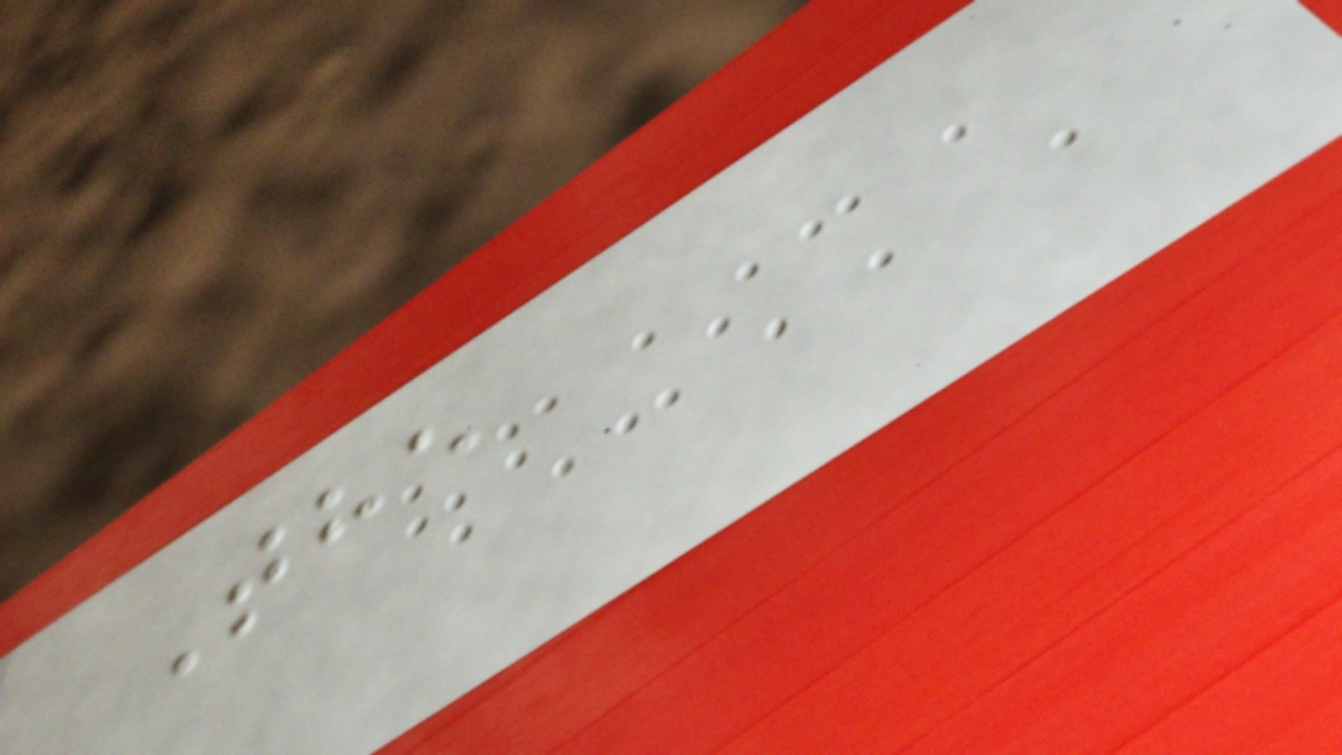The
